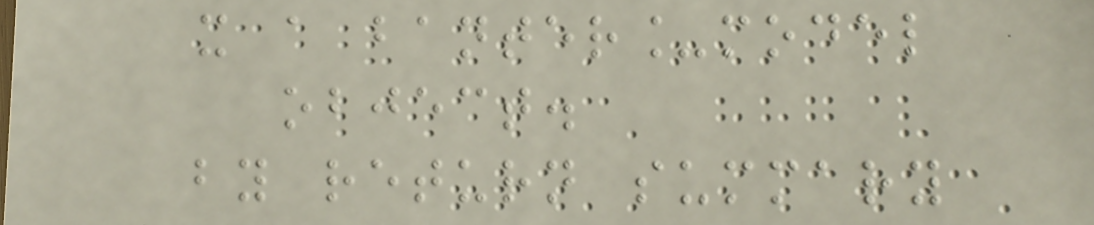x a banter_model
object.
by return summary
